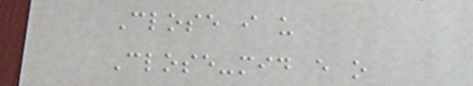Close i u
Close-mid e o
